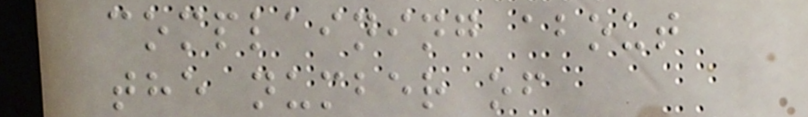complaining about
the number of
